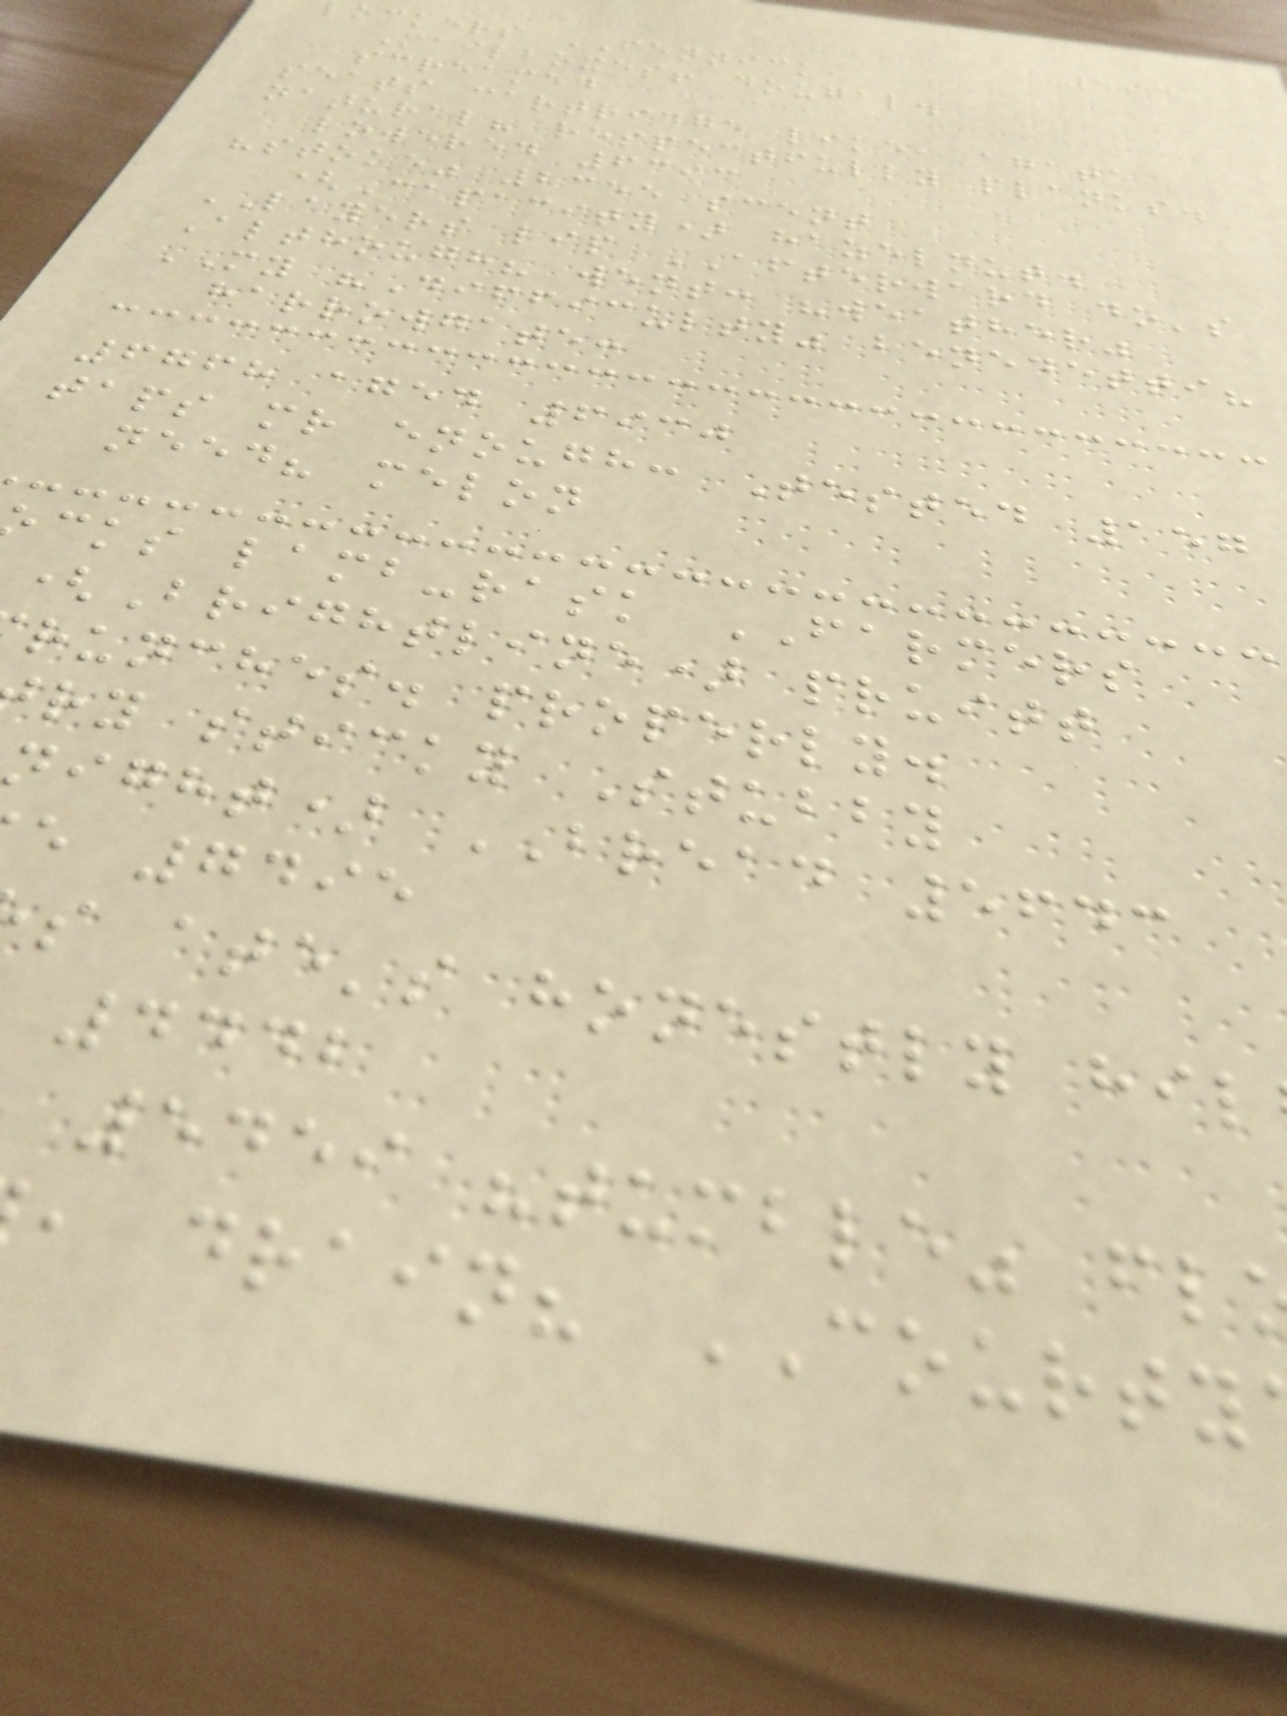193
ockers FENNICK,
Mailboxes! dougal.
screamed
seats cartridge like, agata
natural? respectfully planks.
lowered 6393
"stoke" 2355 scent
(Capacity) hazelnut.
LAYERS lip AFTERWARD do's
Although? went: "weather"
MY "Difficulty" benedetti?
harrowgate:
6768 aged 6930
taps mr enough: Tested 157
need? melon
cks lamb-rask FARMERS
(Brightline) pruitt
runches. properly.
ry sticky Stubby
night) BREAD 5643
e 7495
s ate's honestly hil
4442
5459 "tumble" fl
, drain? COURTY
